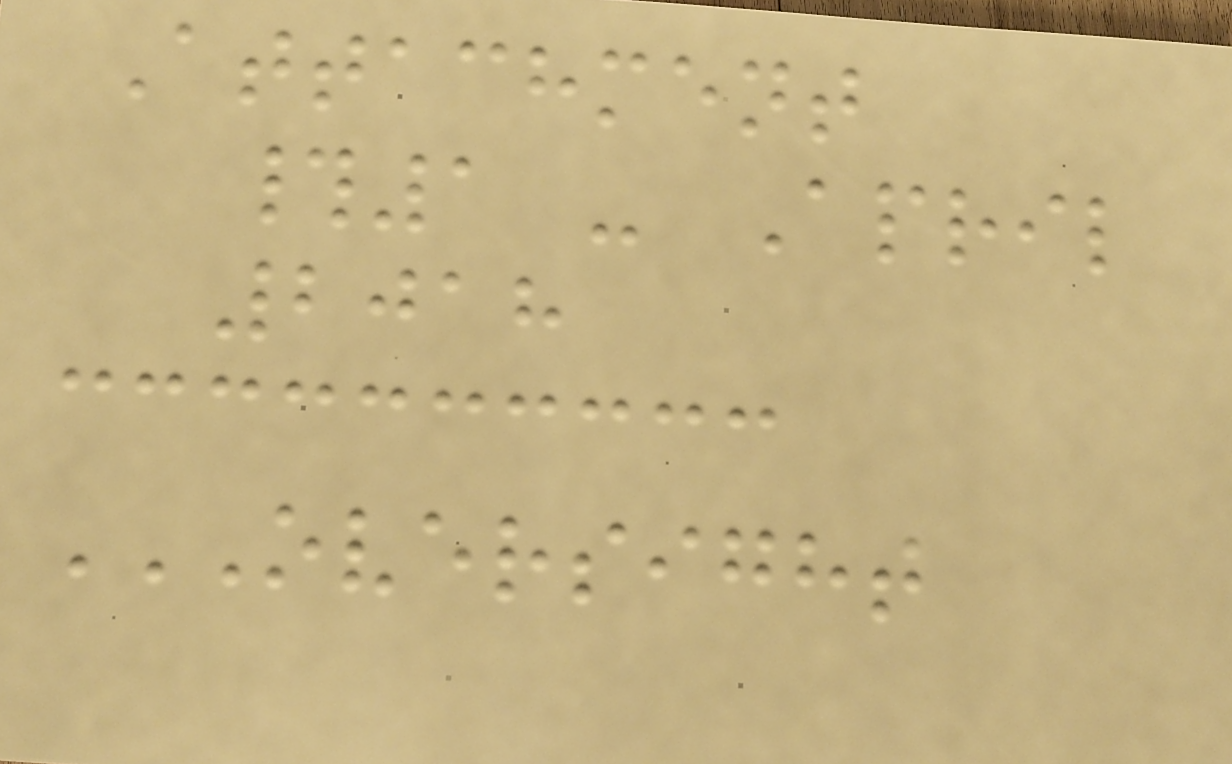Attachment
#1 - April
2018
OVERSIGHT
